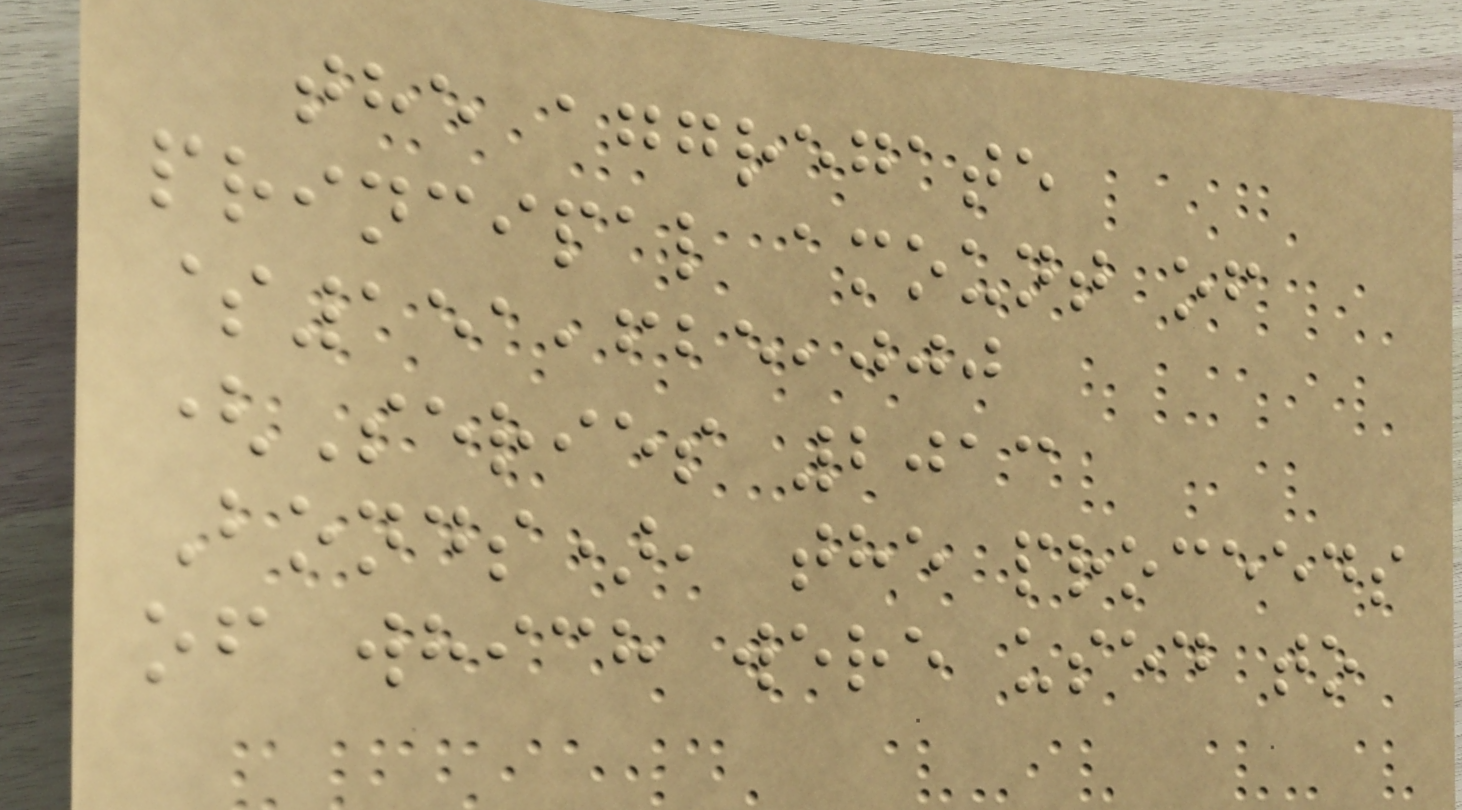the aggregate
principal amount of
$151,625,000
(Series 2013
Bonds), the proceeds
of which were used to
